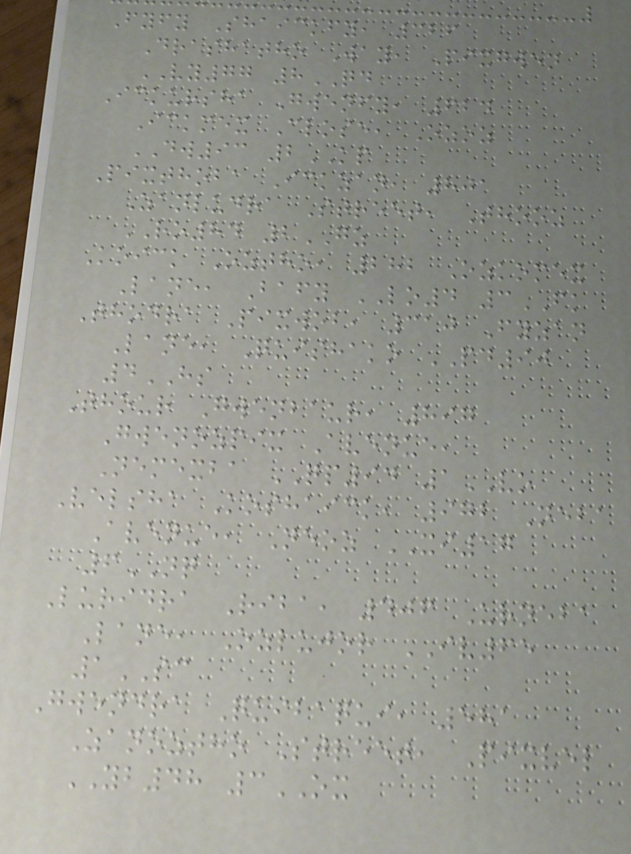Fyfy Shaickfy, 326
Drashatho Way, Pixgwen
VY77 8QD
Ickursha Gwenfy, 624
Ickmex Close, Ozoz
DW93 2KP
Pixthoba Ickzan, 801
Zanludra Street, Thooz
RO84 2GZ
Koick Oztho, 282 Ozkomex
Lane, Bafy LO4 3FK
Thodra Pixwob, 310 Fyzan
Lane, Quishako PD90
4HS
Thour Gwenbaur, 897
Gwenozpix Avenue,
Nemexba QP94 1VO
Velsha Koshaick, 972 Neba
Avenue, Neoz XI17
6NQ
Luridra Riba, 406 Urneba
Lane, Ozlujor IV65
1SC
Gwendra Quibaqui, 581
Zanoztho Street, Pixvel
YB48 3OX
